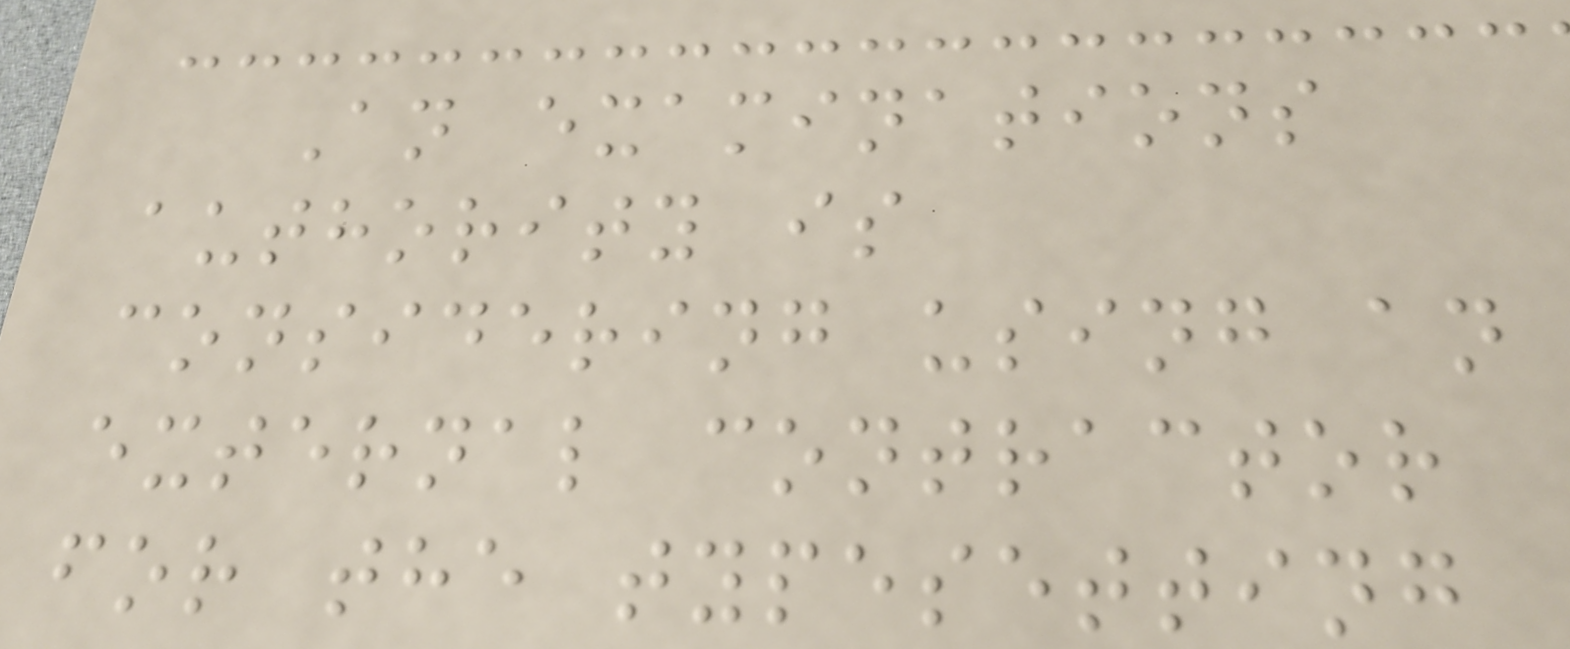An examinations
authority is
considering using an
external contractor
for the typesetting
